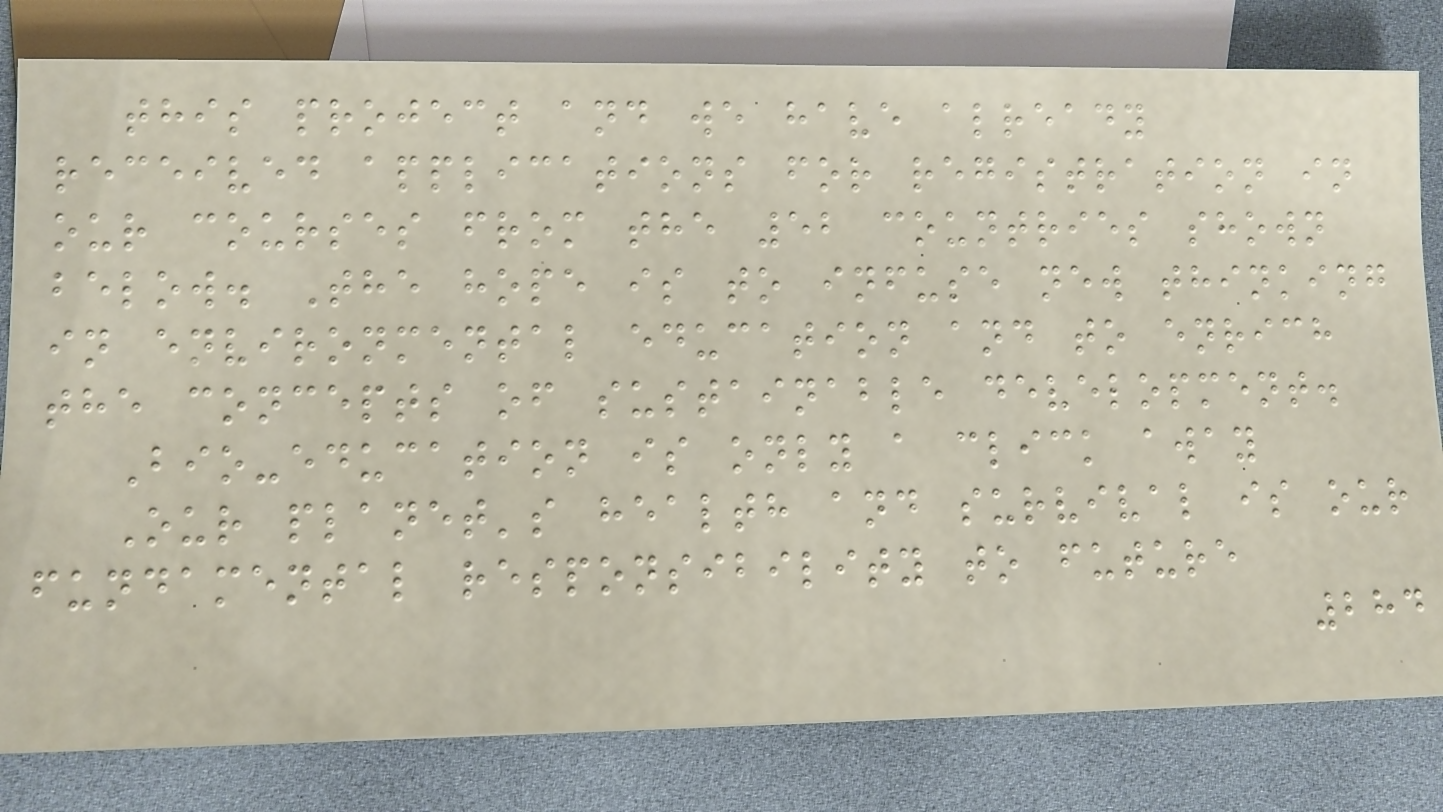this project and we have already
received applications for registration in
our courses from the 52 countries shown
below. The hope is to infuse new thinking
in environmental education and to enrich
the concepts of sustainable development.
Bio-education is only a click away
Our planet's health and survival is our
fundamental responsibility to future
284
